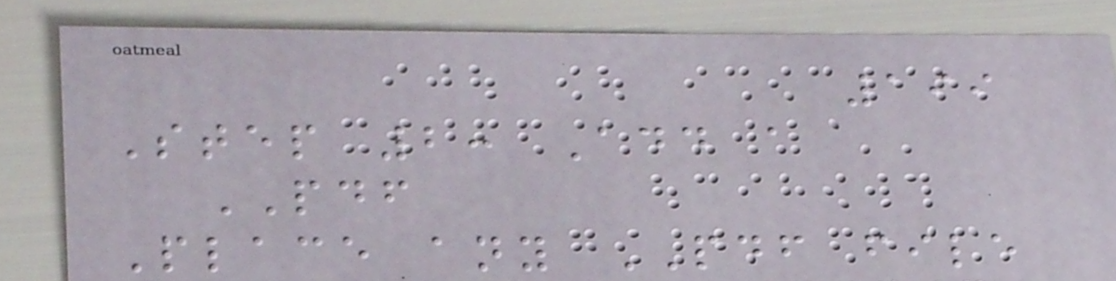199
Step 2: Add a
PDF
Place any PDF file
